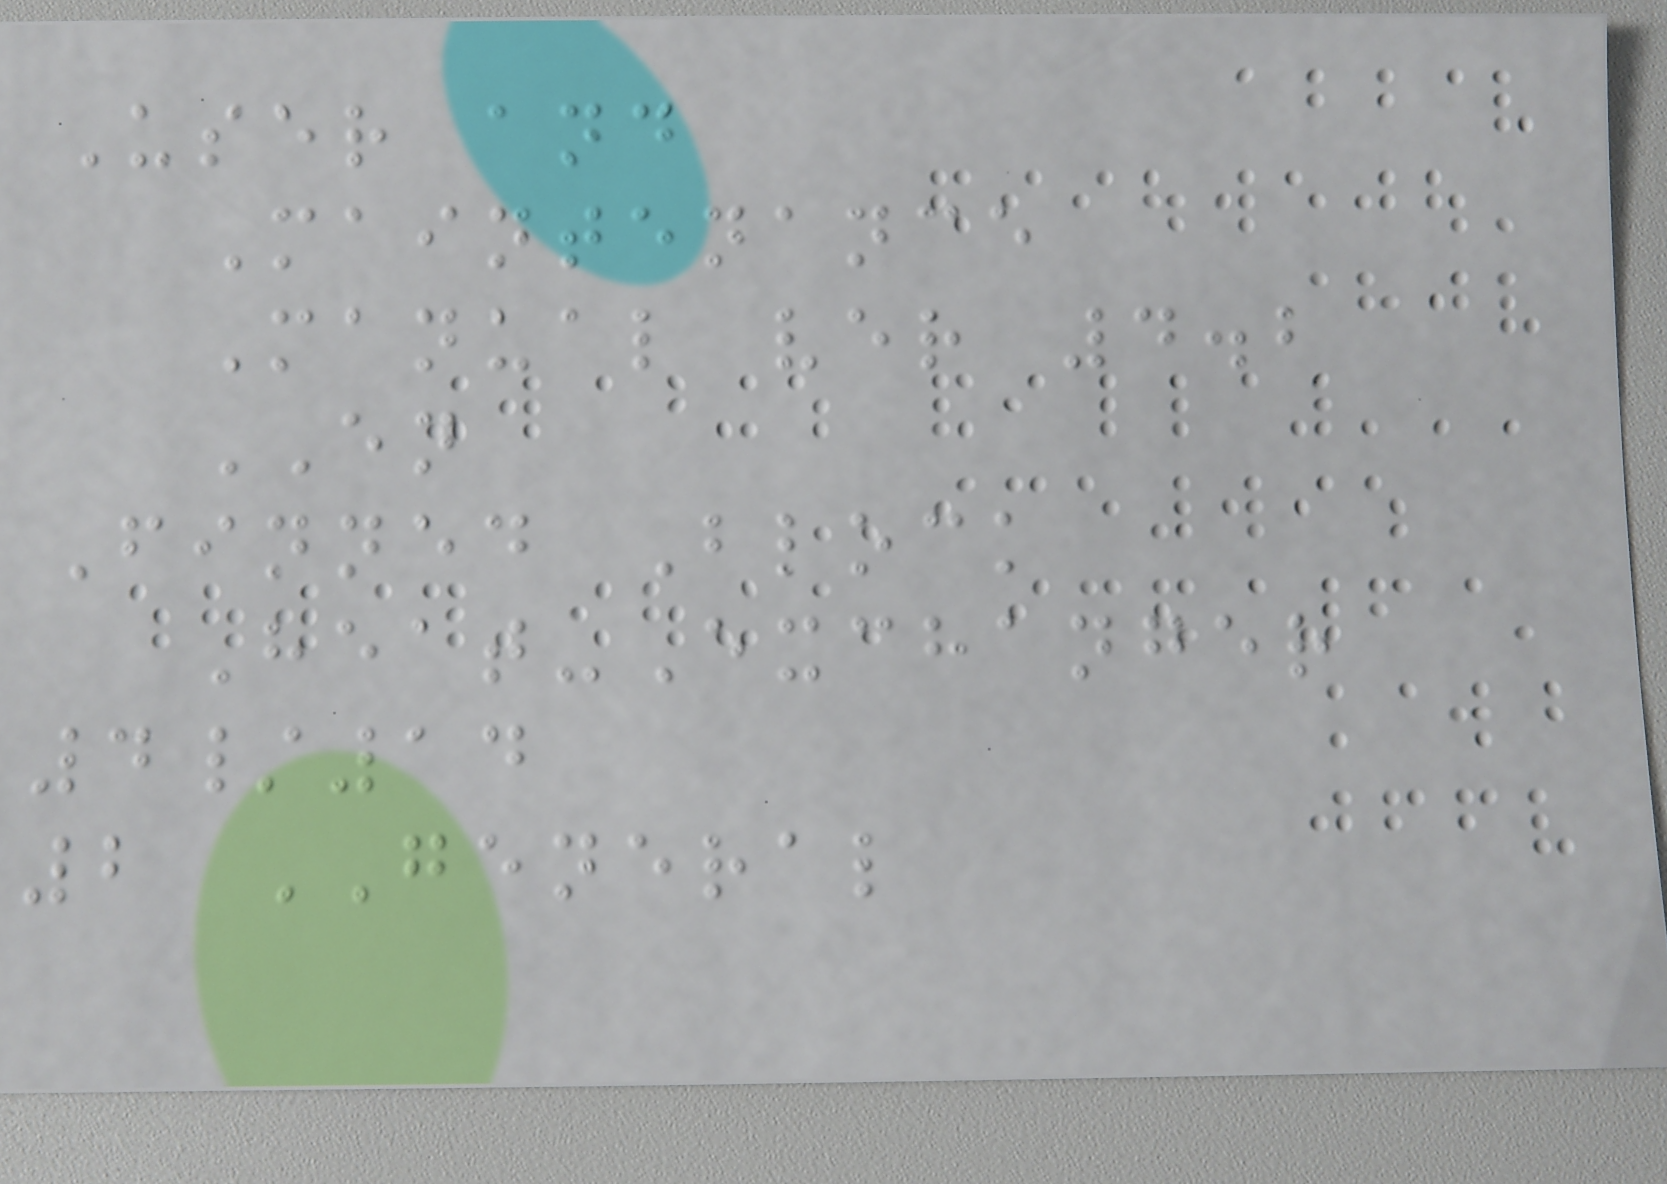User and
Maintenance
Manual ver 4.2
EN
Finned Block
Heat-Exchanger
4/14
2 GENERAL
